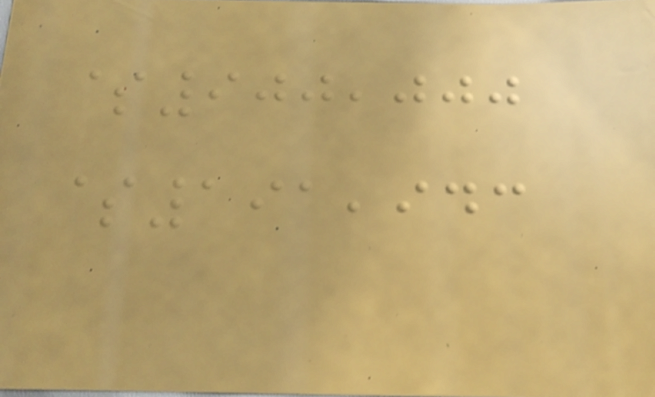$900,000
$191,943
